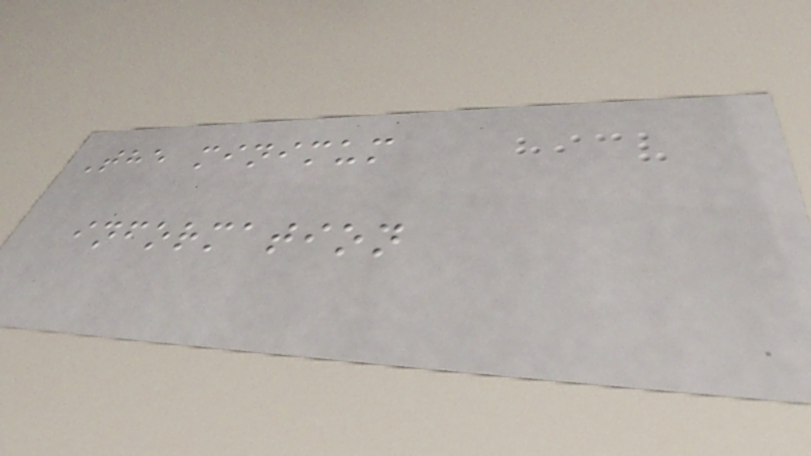The minimum
information
